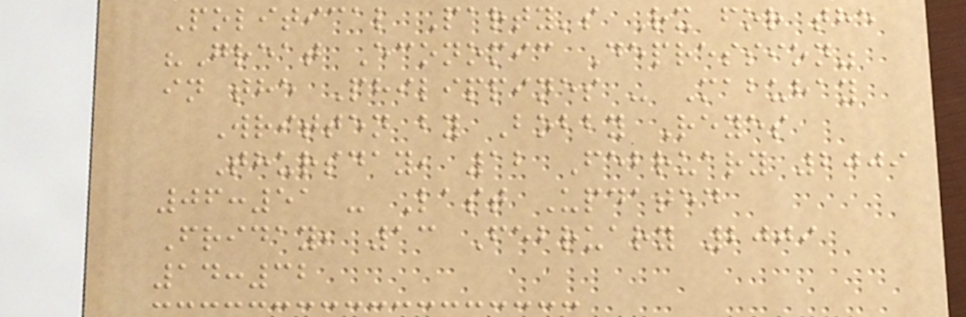Political Party's Rx for the
"Great Economic Depression"
in the Philippines - Mabuhay
Written by Bobby Reyes
Thursday, 12 February 2009
06:51 - Last Updated
Friday, 13 February 2009
14:32
